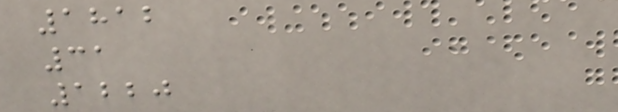1812
31
1220
